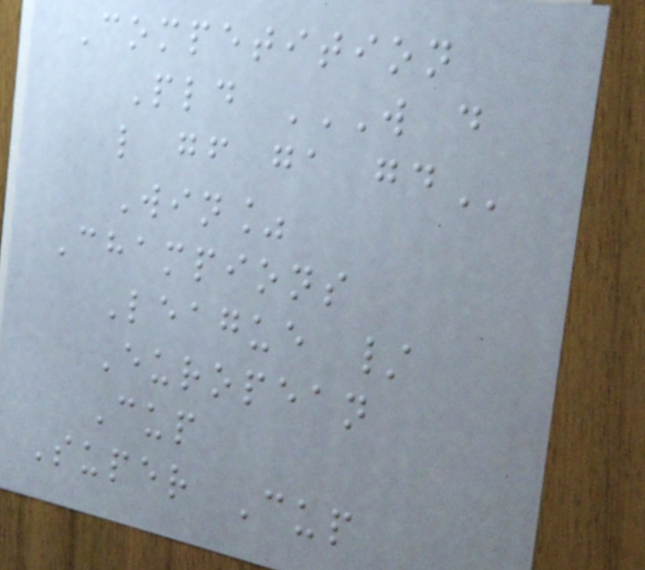Competition
Pld W D
L GF GA GD
Win%
Champions
League /
European
Cup
Super Cup
